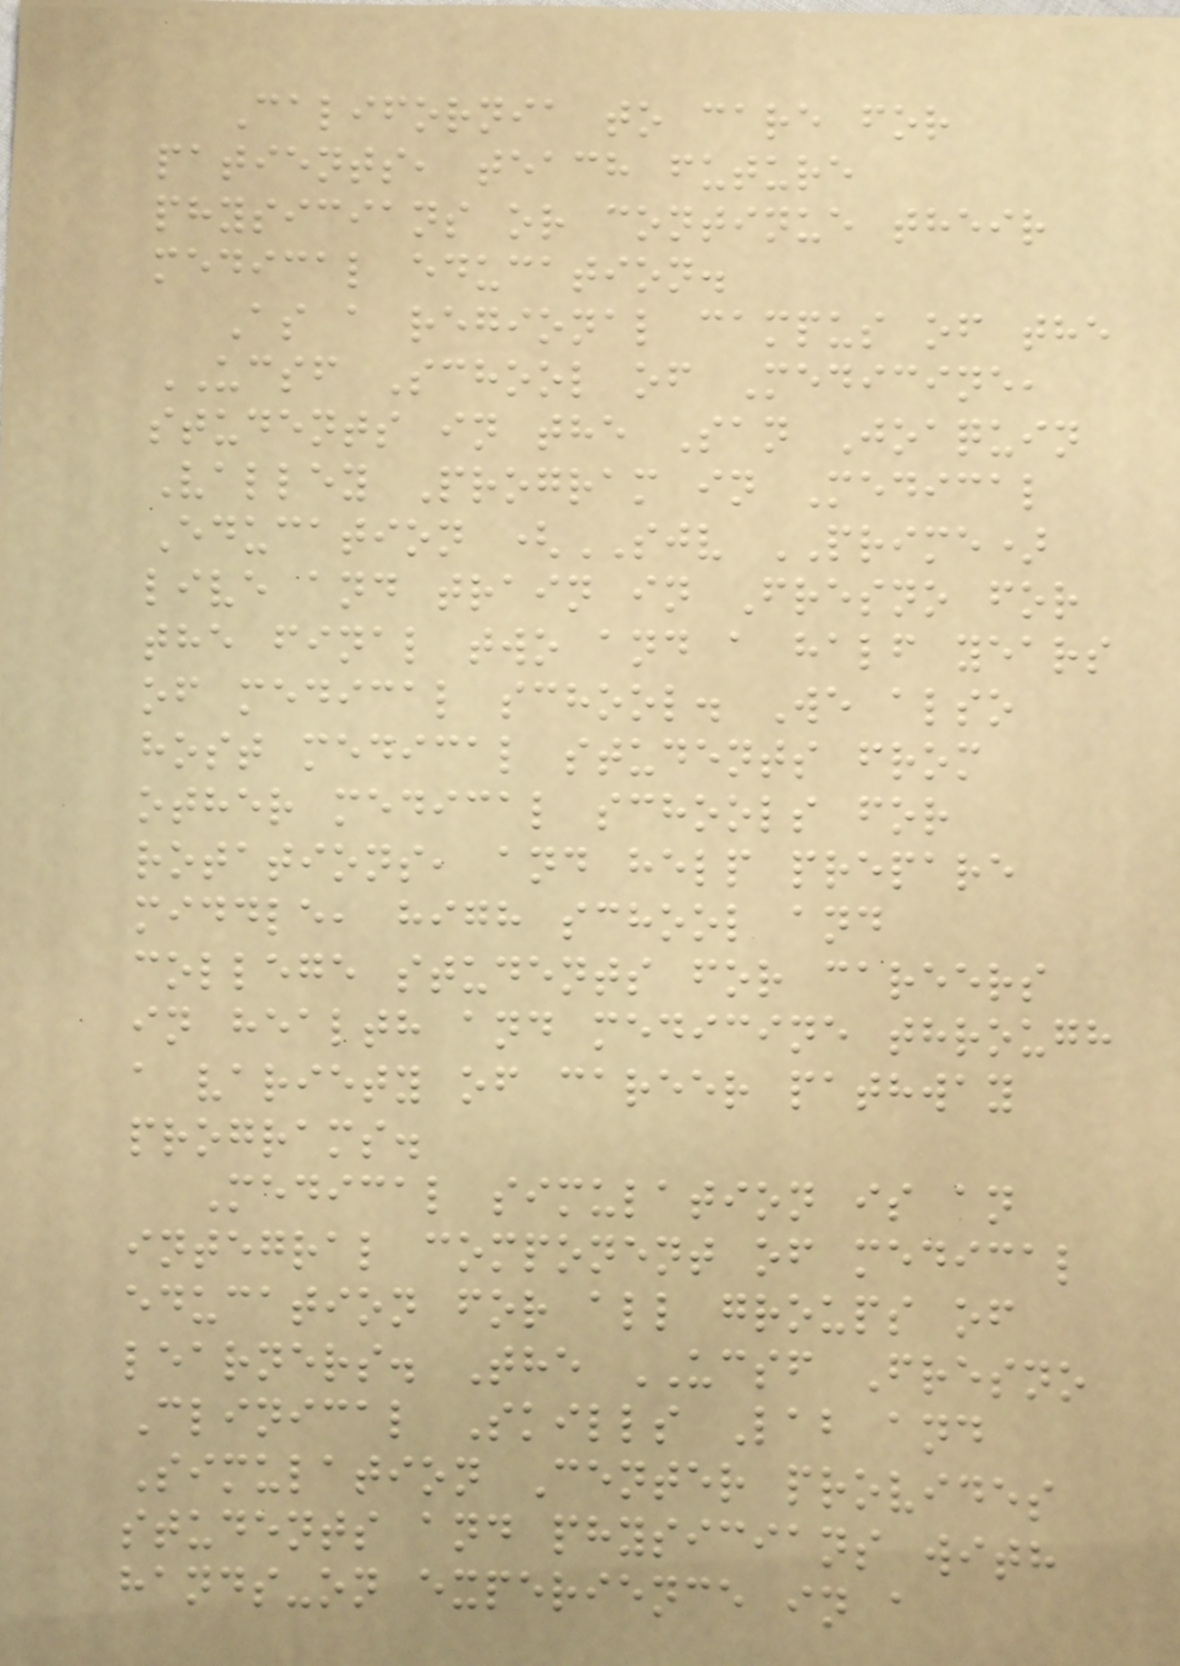California to care for
patients, teach future
physicians or continue their
medical education.
As a regional campus of the
UCSF School of Medicine,
students in the San Joaquin
Valley Program in Medical
Education (SJV PRIME)
live and train in Fresno for
the final two and a half years
of medical school. We also
host medical students from
other medical schools for
rotations, and help prepare
middle, high school and
college students for careers
in health and medicine through
a variety of career pathway
programs.
Medical simulation is an
integral component of medical
education for all groups of
learners. The UCSF Fresno
Clinical Skills Lab and
Simulation Center provides
students and physicians with
hands-on experience in a
